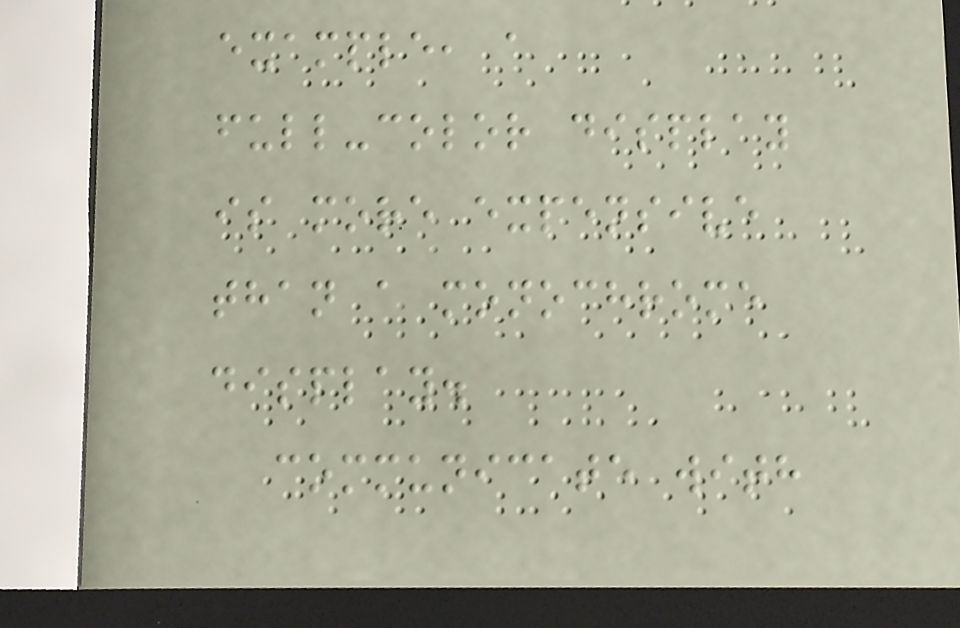example, a
full-color display
is more expensive
than a monochrome
display.
communicate with
